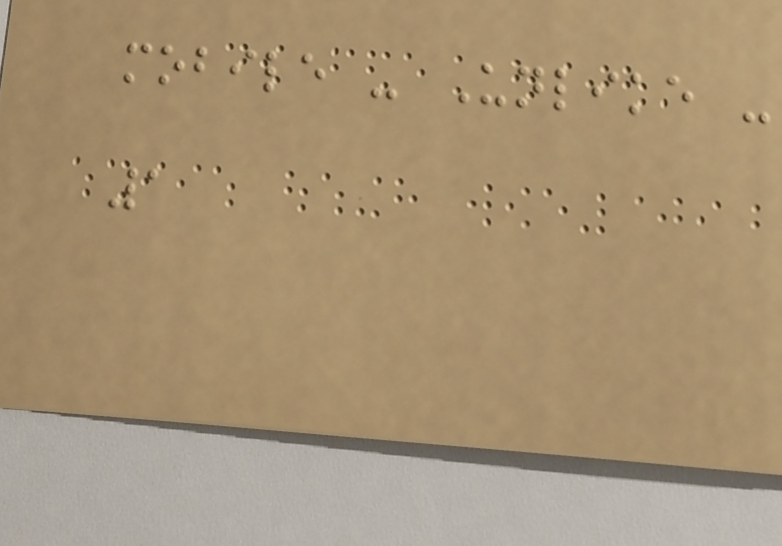mobile - Unlike -
1
